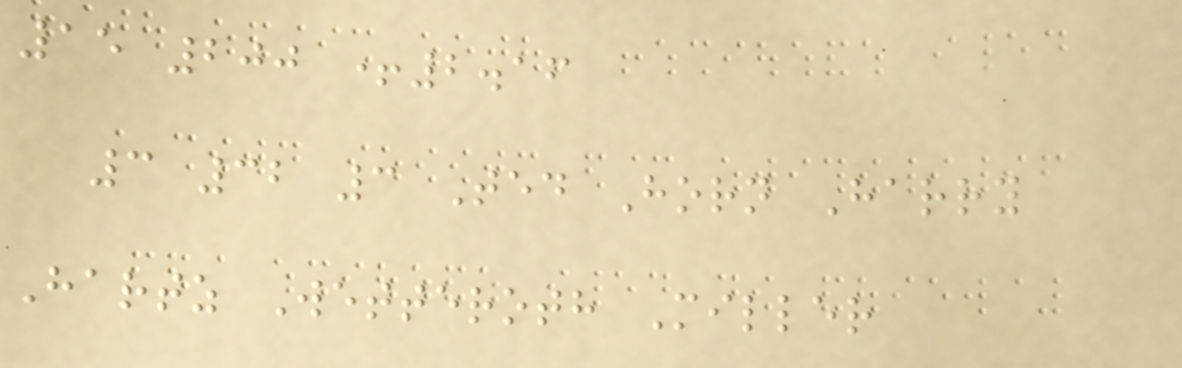15 200 +2.16
3 32 3 Ted Horn Harry
Hartz Wetteroth Miller
